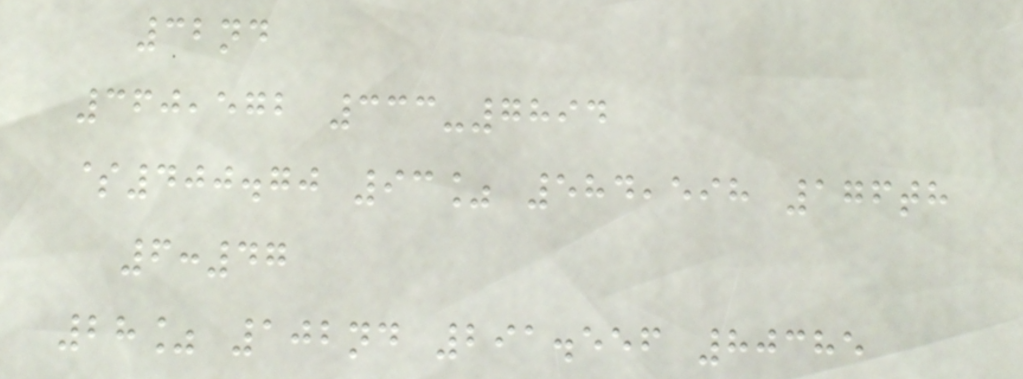32nd
360,572 333-7894
$400.70 93% 584,598 176th
6:47
28% 102nd 291.556 80385
